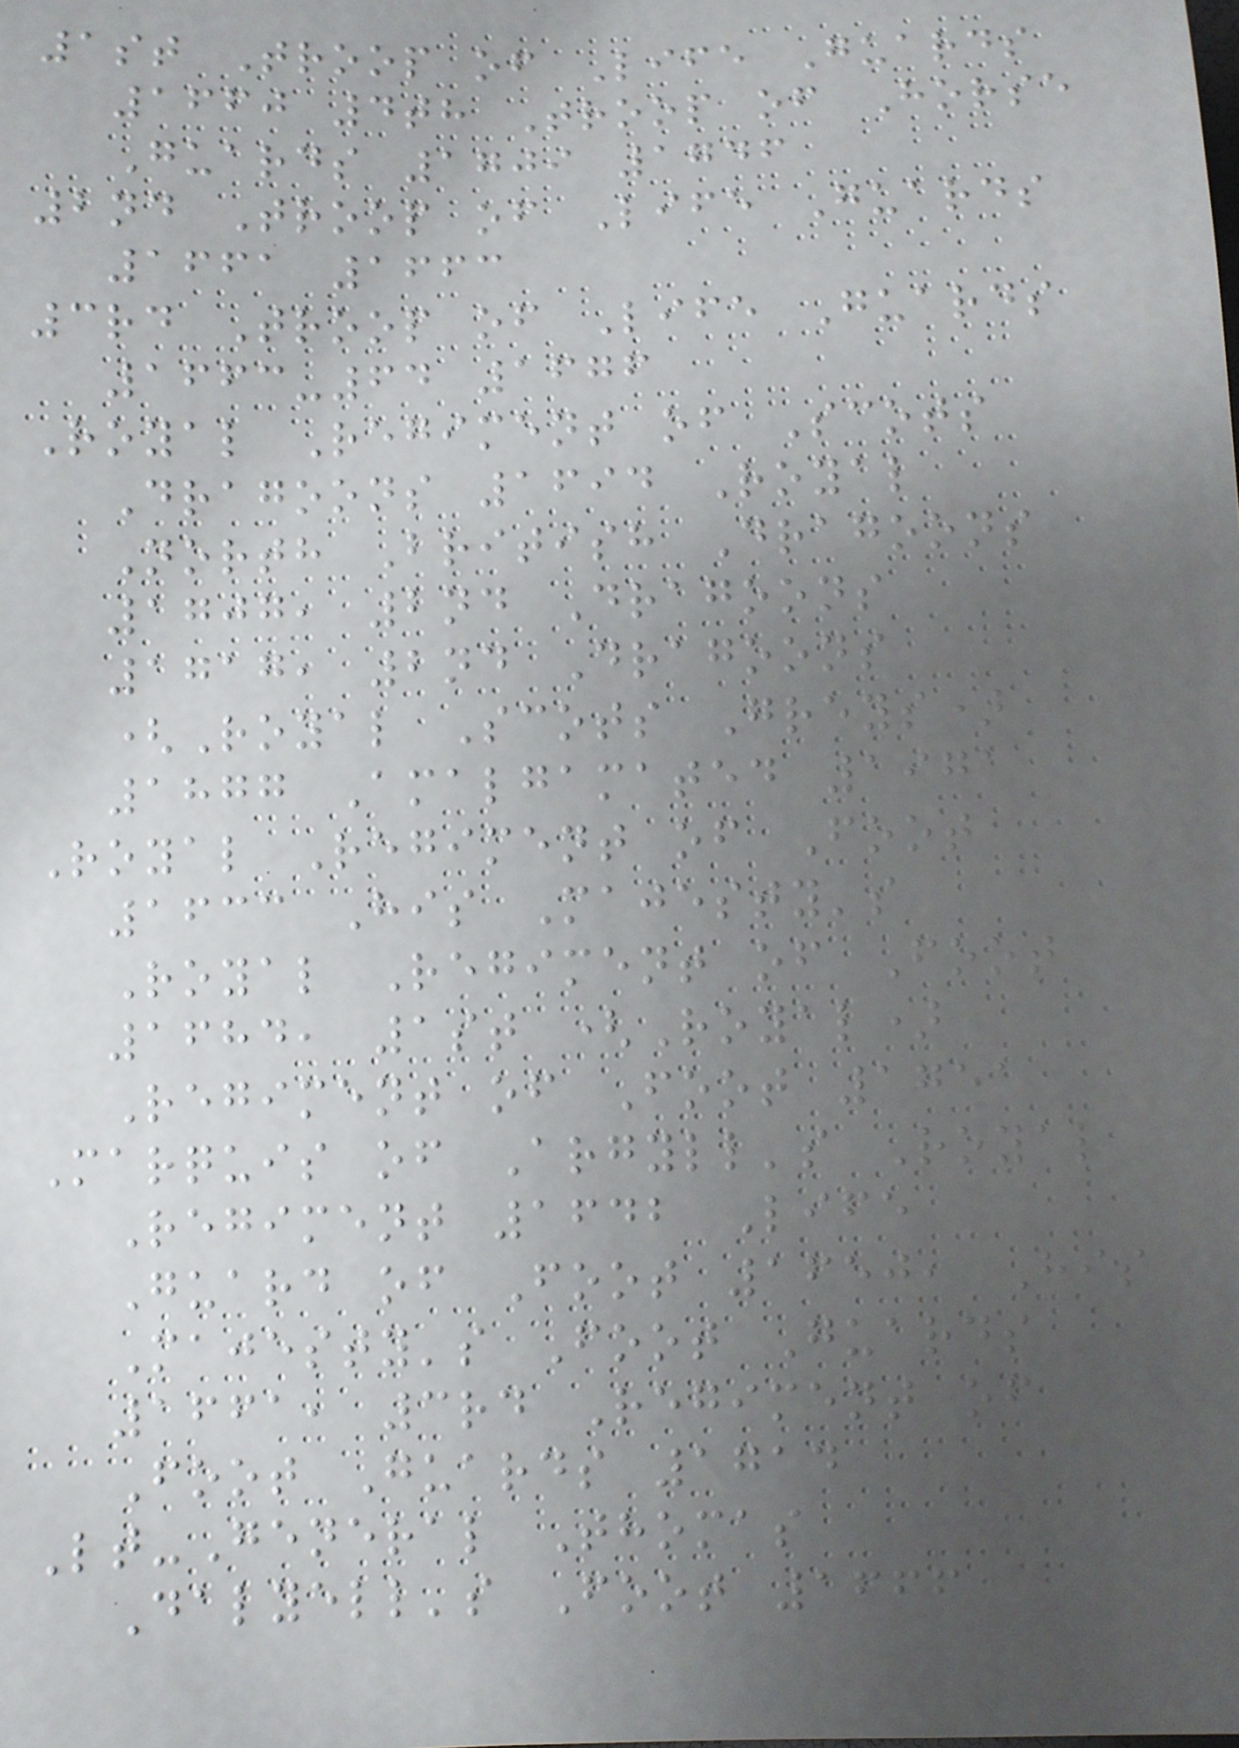1st Troop of Life Guards
1660 4th Troop of Horse
Guards 1709 1746
2nd Troop of Life Guards
1661 1663
3rd Troop of Life Guards
1663-64 1676
Royal Regiment of Scots
Dragoons 1694 Royal
North British Dragoons
1707, 2nd Dragoons
1717, 2nd Dragoons
(Royal Scots Greys)
1877 Amalgamated 1971
Royal Regiment of Foot
1633 His Majesty's
Royal Regiment of Foot
1684, 1st (Royal)
Regiment of Foot 1751
Marquis of Argyll's Royal
Regiment 1642 Life
Guard of Foot 1650, His
Majesty's Foot Guards
1661, 3rd Regiment of
Foot Guards 1714
Lt-General Thomas
Dalyell's Foot 1666
